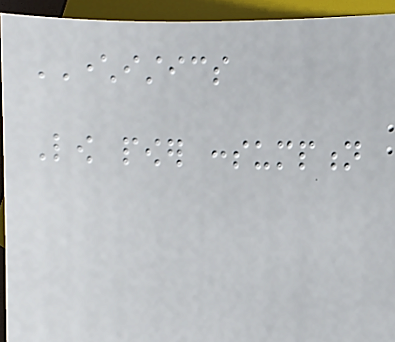CHARACTERISTICS
Low power consumption
